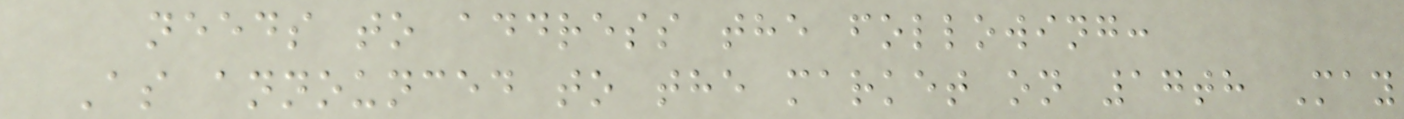needs to address the following:
As announced to the market on 17th May
